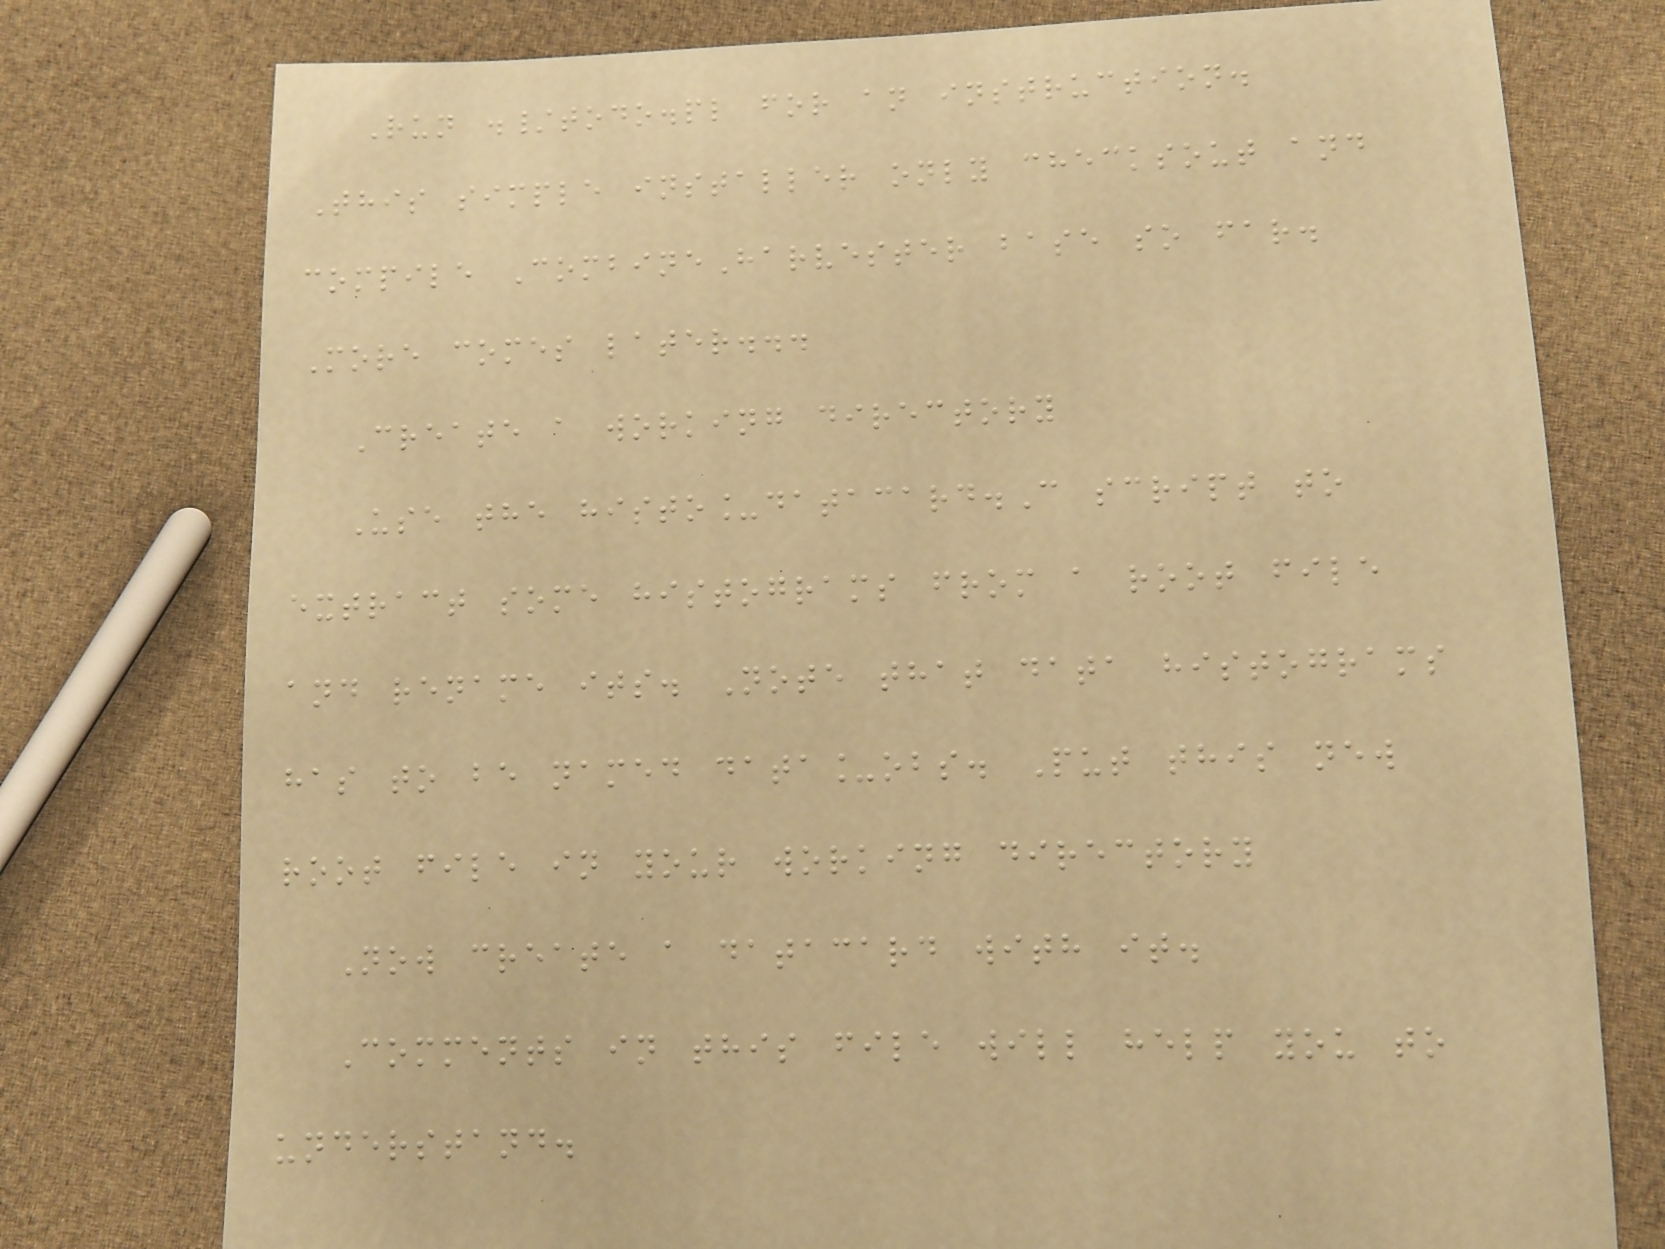Run ./todo.pl for an instruction.
This simple installer only checksout and
compile CombineHarvester base so far.
More comes later...
Create a working directory
Use the histo_datacard.C script to
extract some histograms from a root file
and rename its. Note that data histograms
has to be named data_obs. Put this new
root file in your working directory
Now create a datacard with it.
Comments in this file will help you to
understand.
